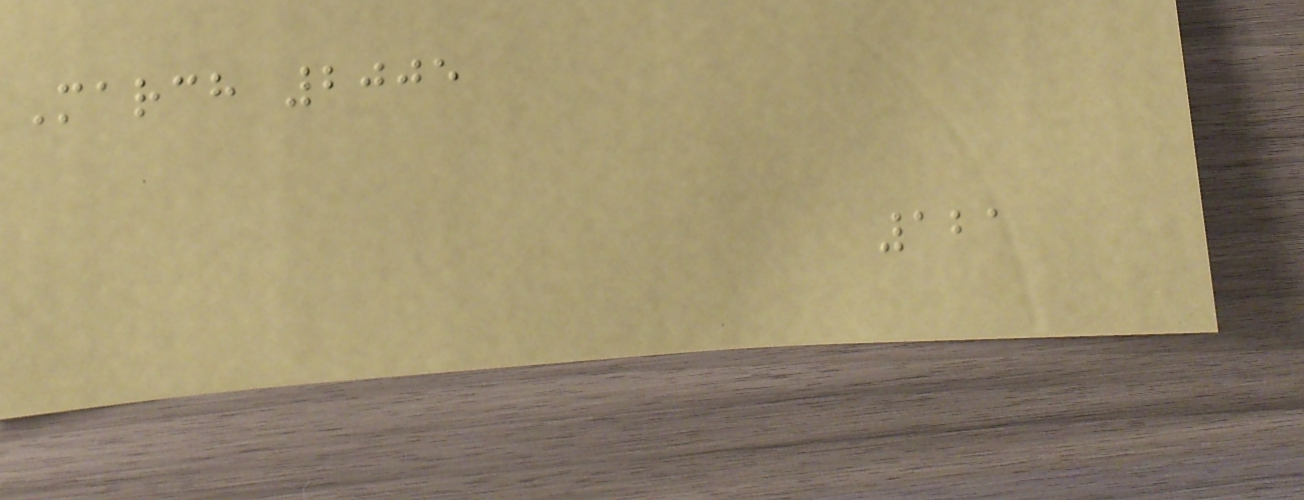March 2005
121
